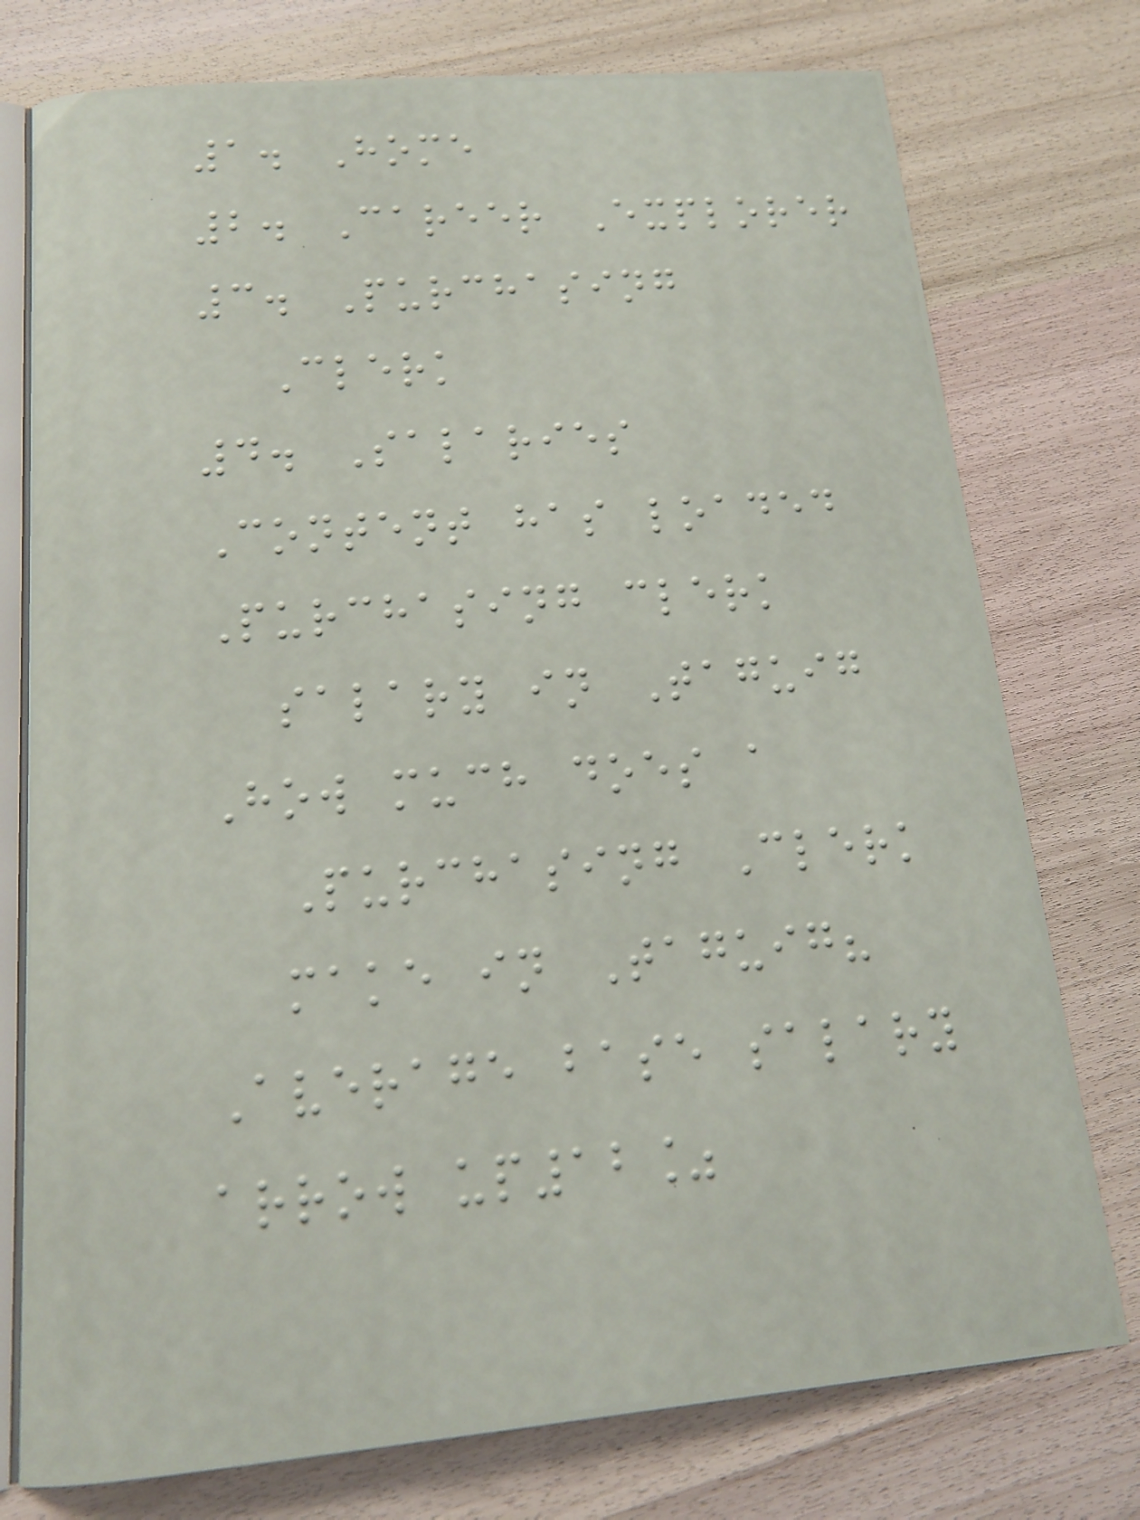1. Home
2. Career Explorer
3. Purchasing
Clerk
4. Salaries
Content has loaded
Purchasing clerk
salary in Taguig
How much does a
Purchasing Clerk
make in Taguig?
Average base salary
arrow up12%
